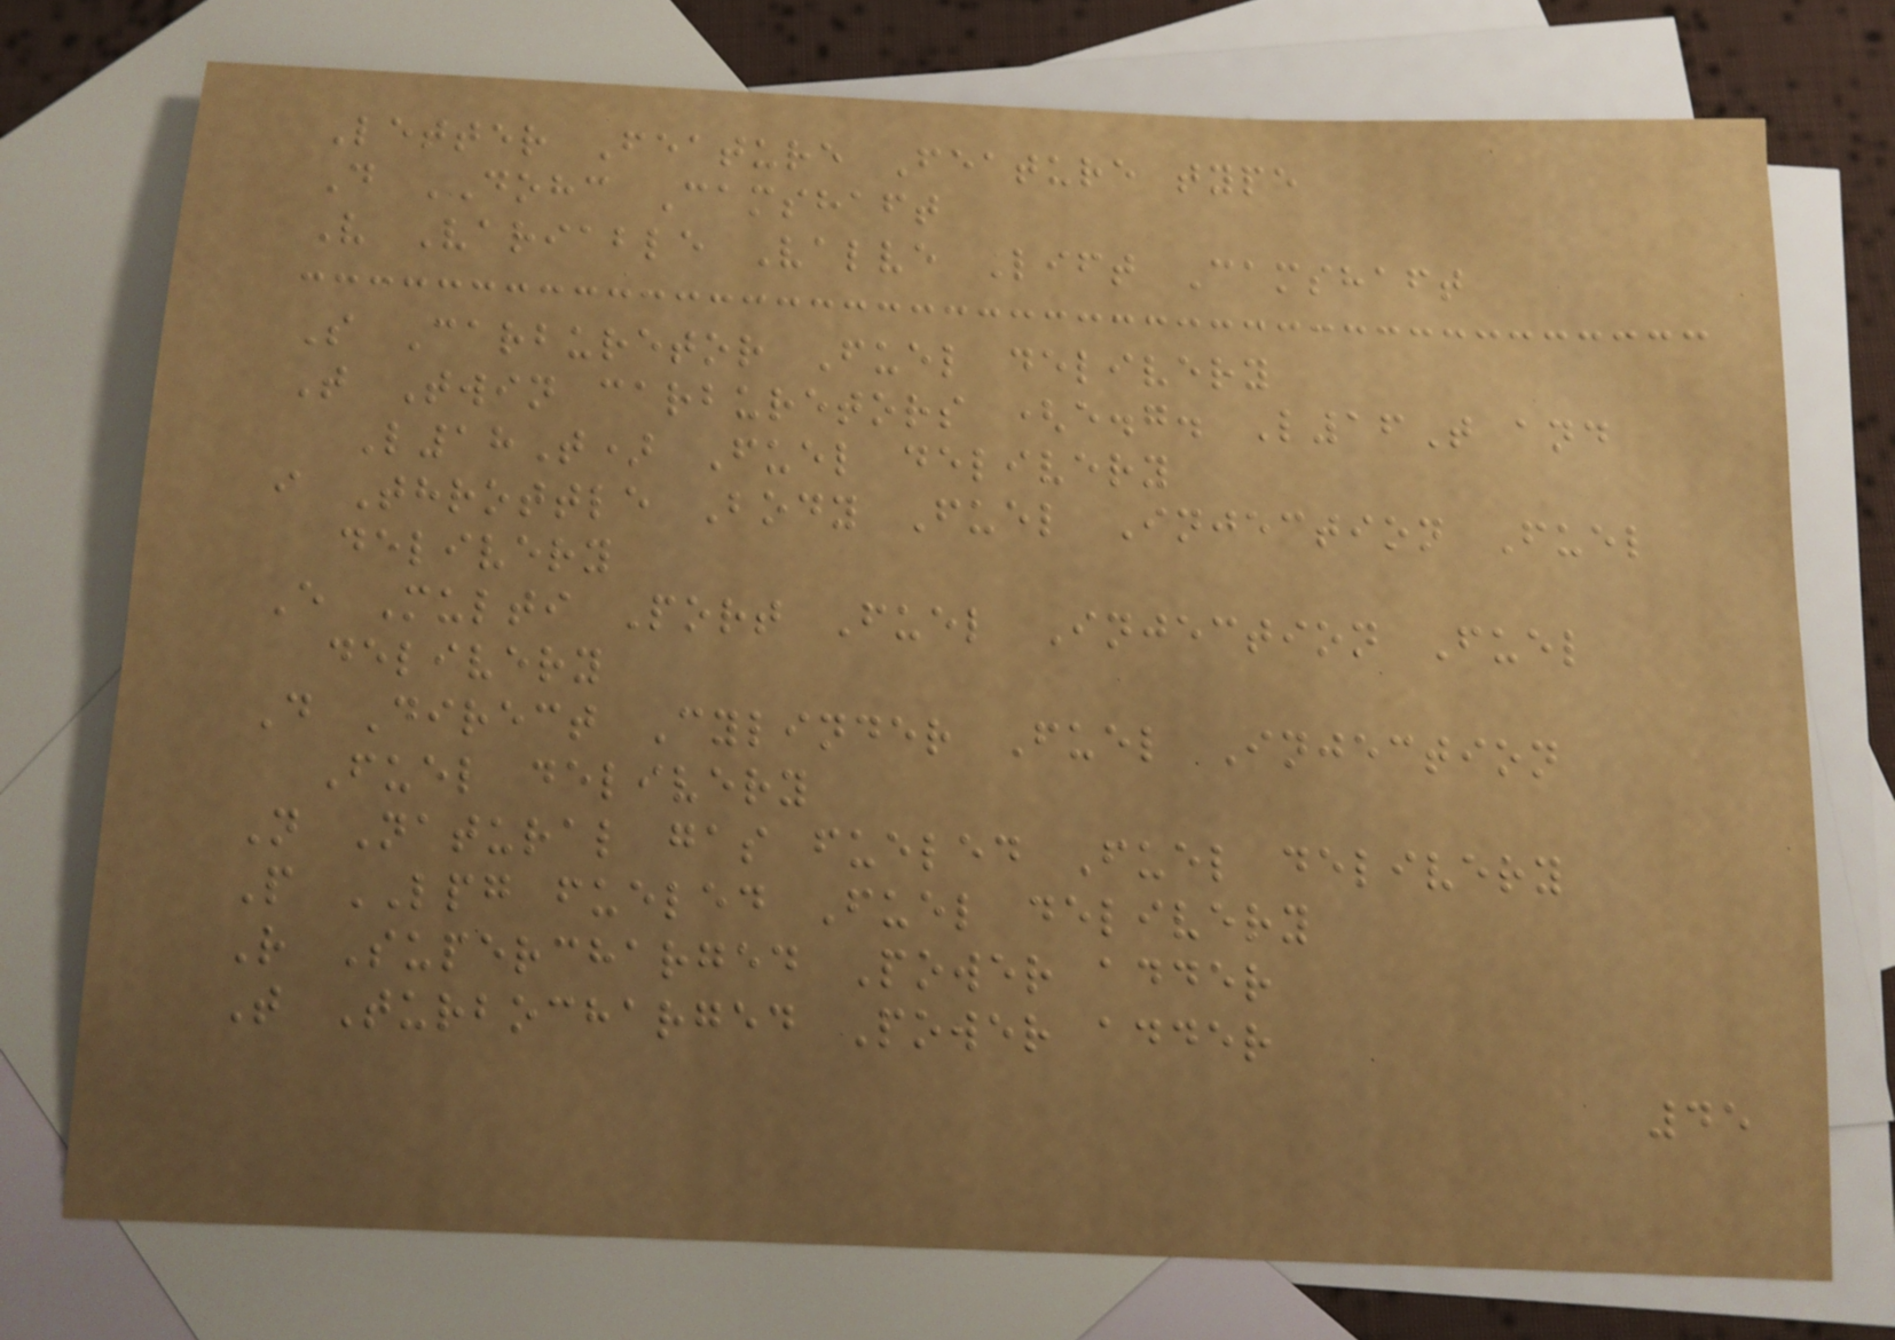Letter Feature Feature type
D DOHC Camshaft
V Variable Valve Lift Camshaft
S Carburetor Fuel delivery
T Twin carburetors (e.g. L16T and
L18T) Fuel delivery
i Throttle Body Fuel Injection Fuel
delivery
E Multi Port Fuel Injection Fuel
delivery
D Direct Cylinder Fuel Injection
Fuel delivery
N Natural gas fueled Fuel delivery
P LPG fueled Fuel delivery
R Supercharged Power adder
T Turbocharged Power adder
45
